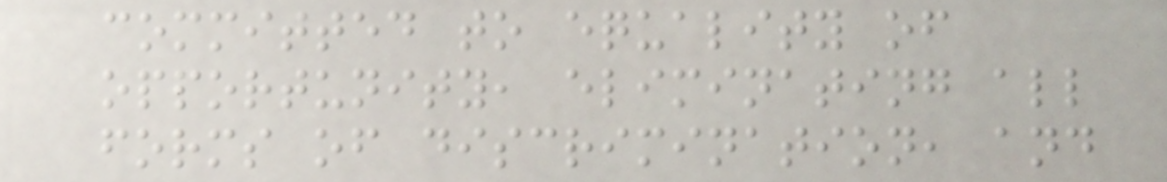committed to equality of
opportunity, eliminating all
forms of discrimination, and
